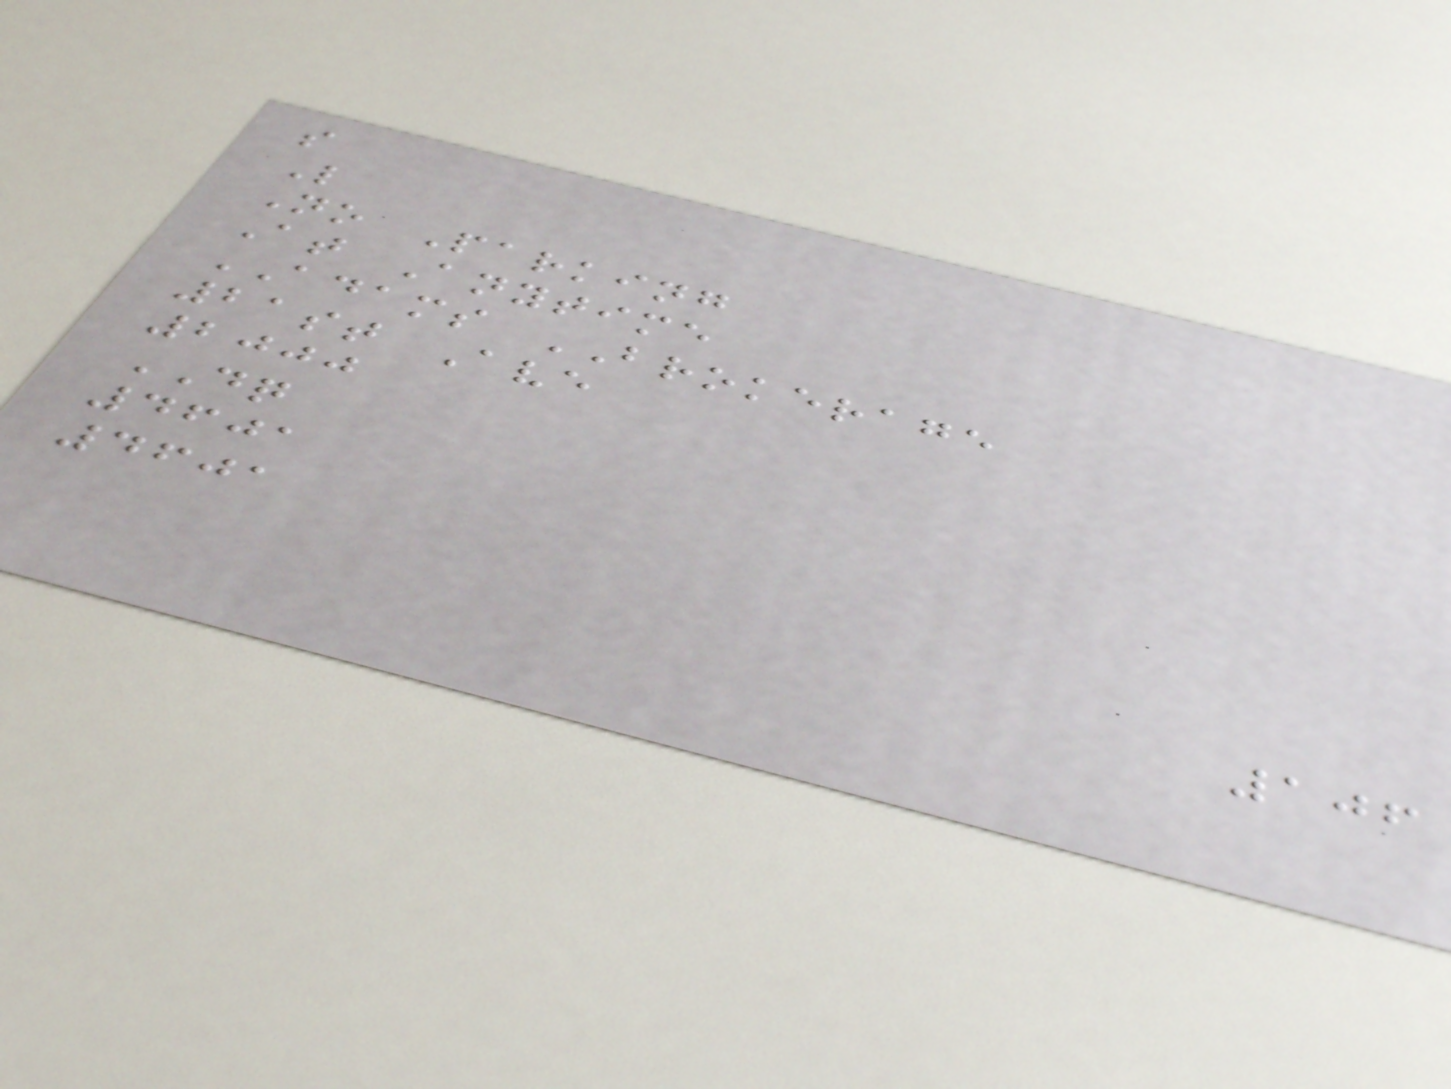s
L
No Parking
At Anytime
ADAMS BROKERAGE
21st Ave
2000
DQ
4601
4601
106
